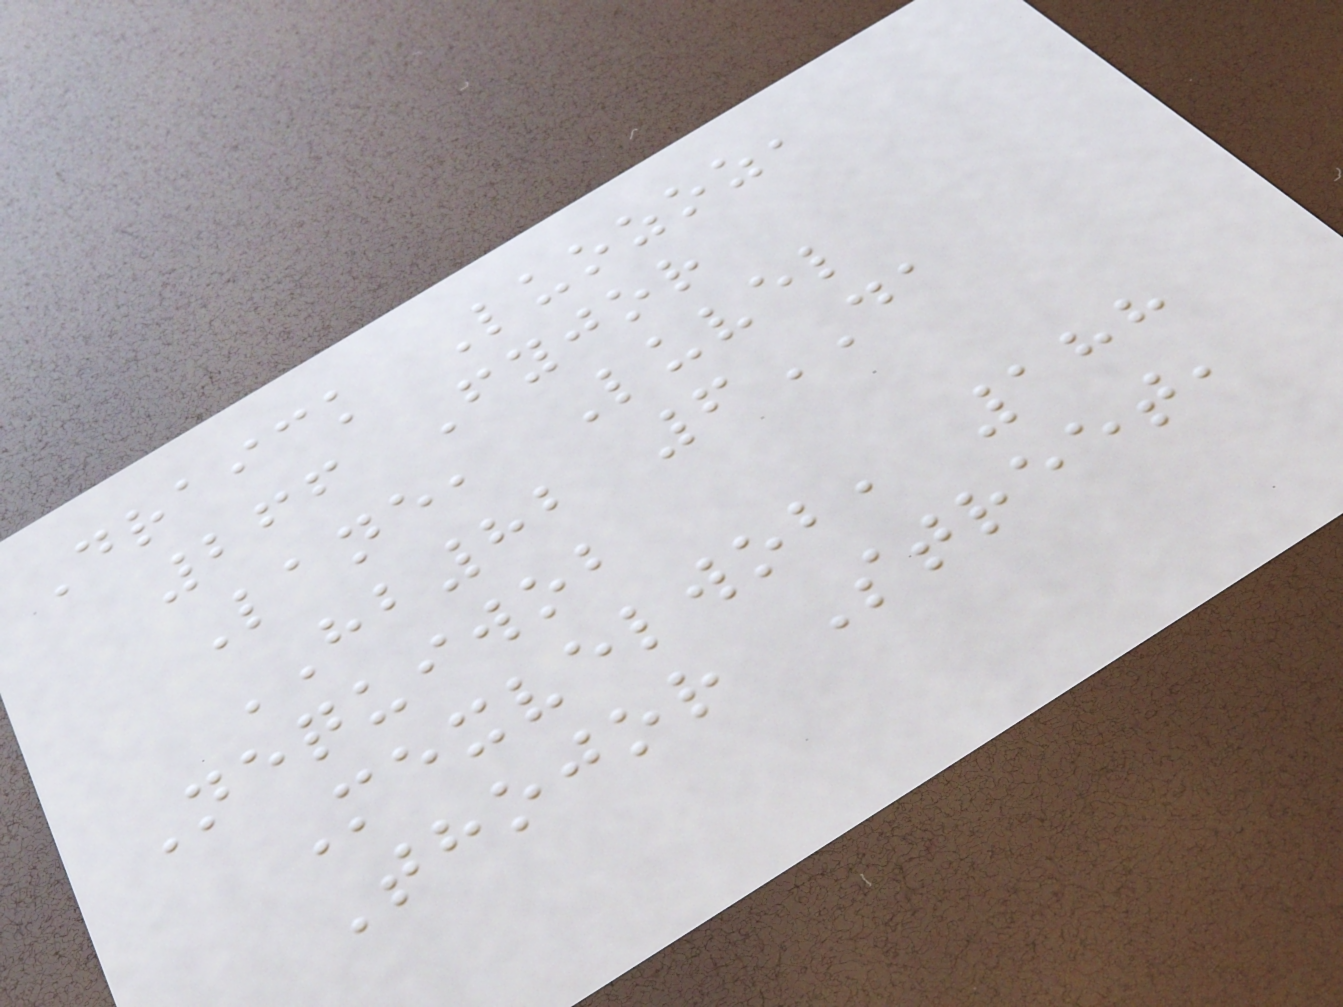Draick Luozoz,
266 Fyjor
Lane, Luvel
HB82 6DA
Nequiwob
Mexvelwob, 188
Thojor Street,
